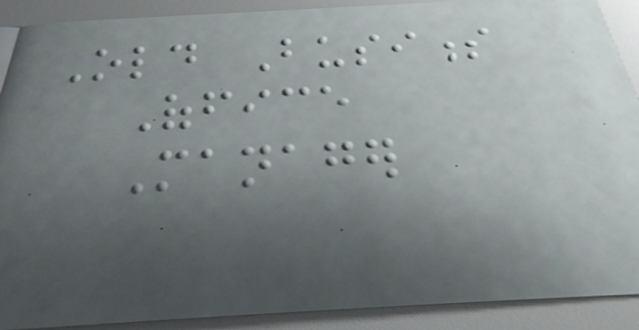Old Business
Office
Manager
